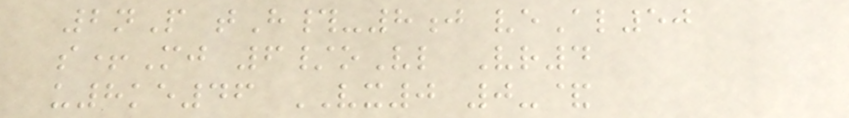2nP tH#-8j veAl50
s+Mj 6/oVl Vr4
u8ke46 VX0 0-&
